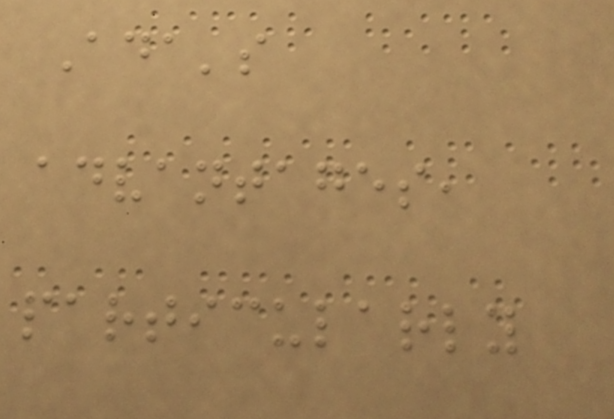Ada's
advantages,
particularly
